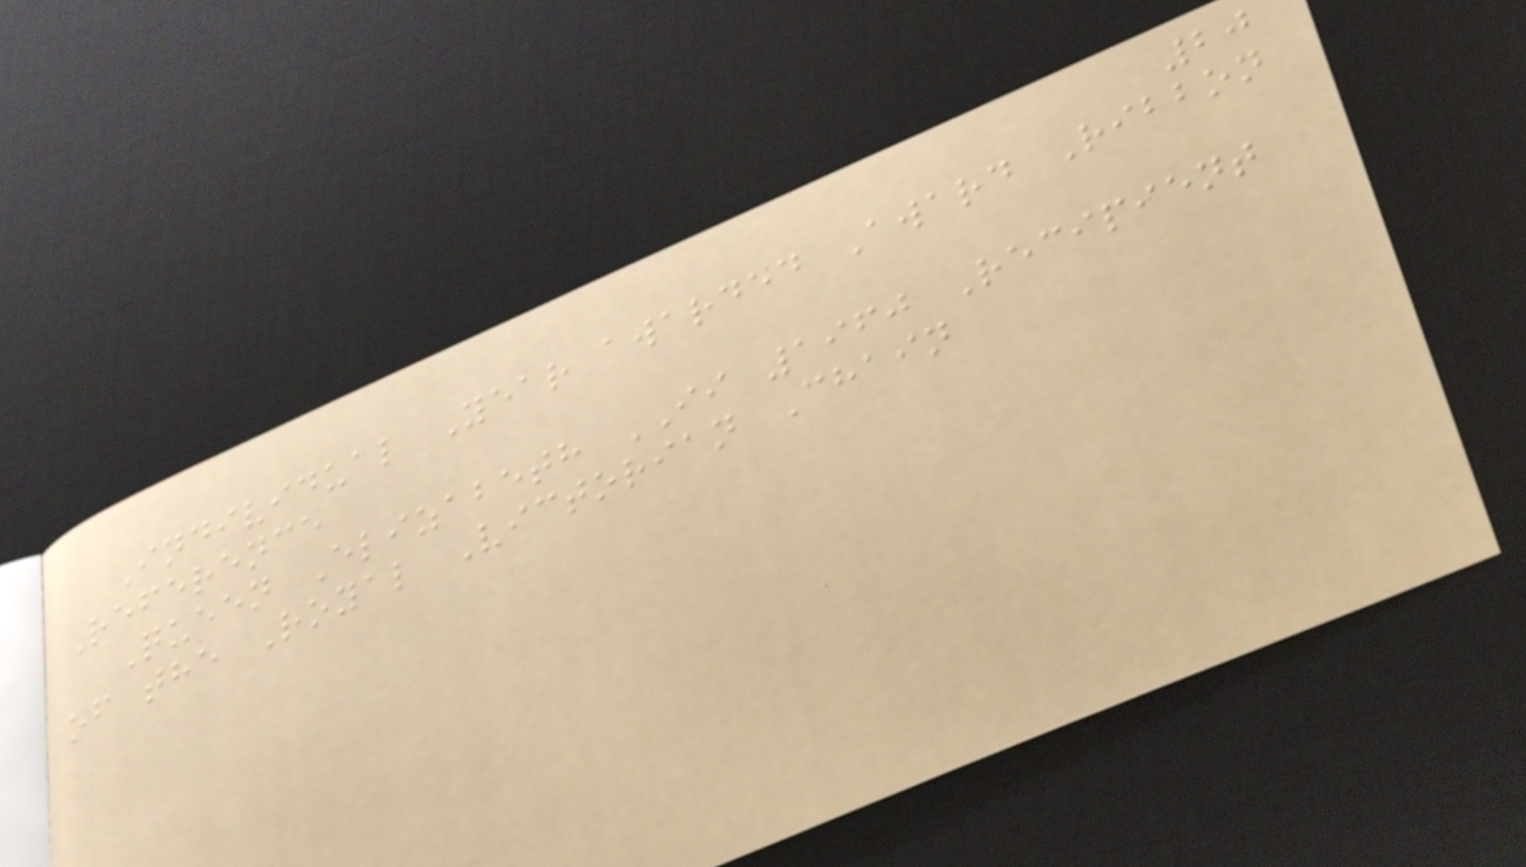20
Individual Year awarded Award Ribbon
Reference
Queen Elizabeth II 1960 Recipient
of the Royal Victorian Chain
